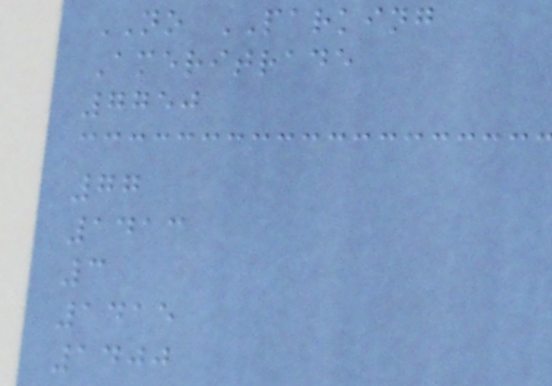NO PARKING
Ameritrade
7750
77
1413
3
1415
1400
